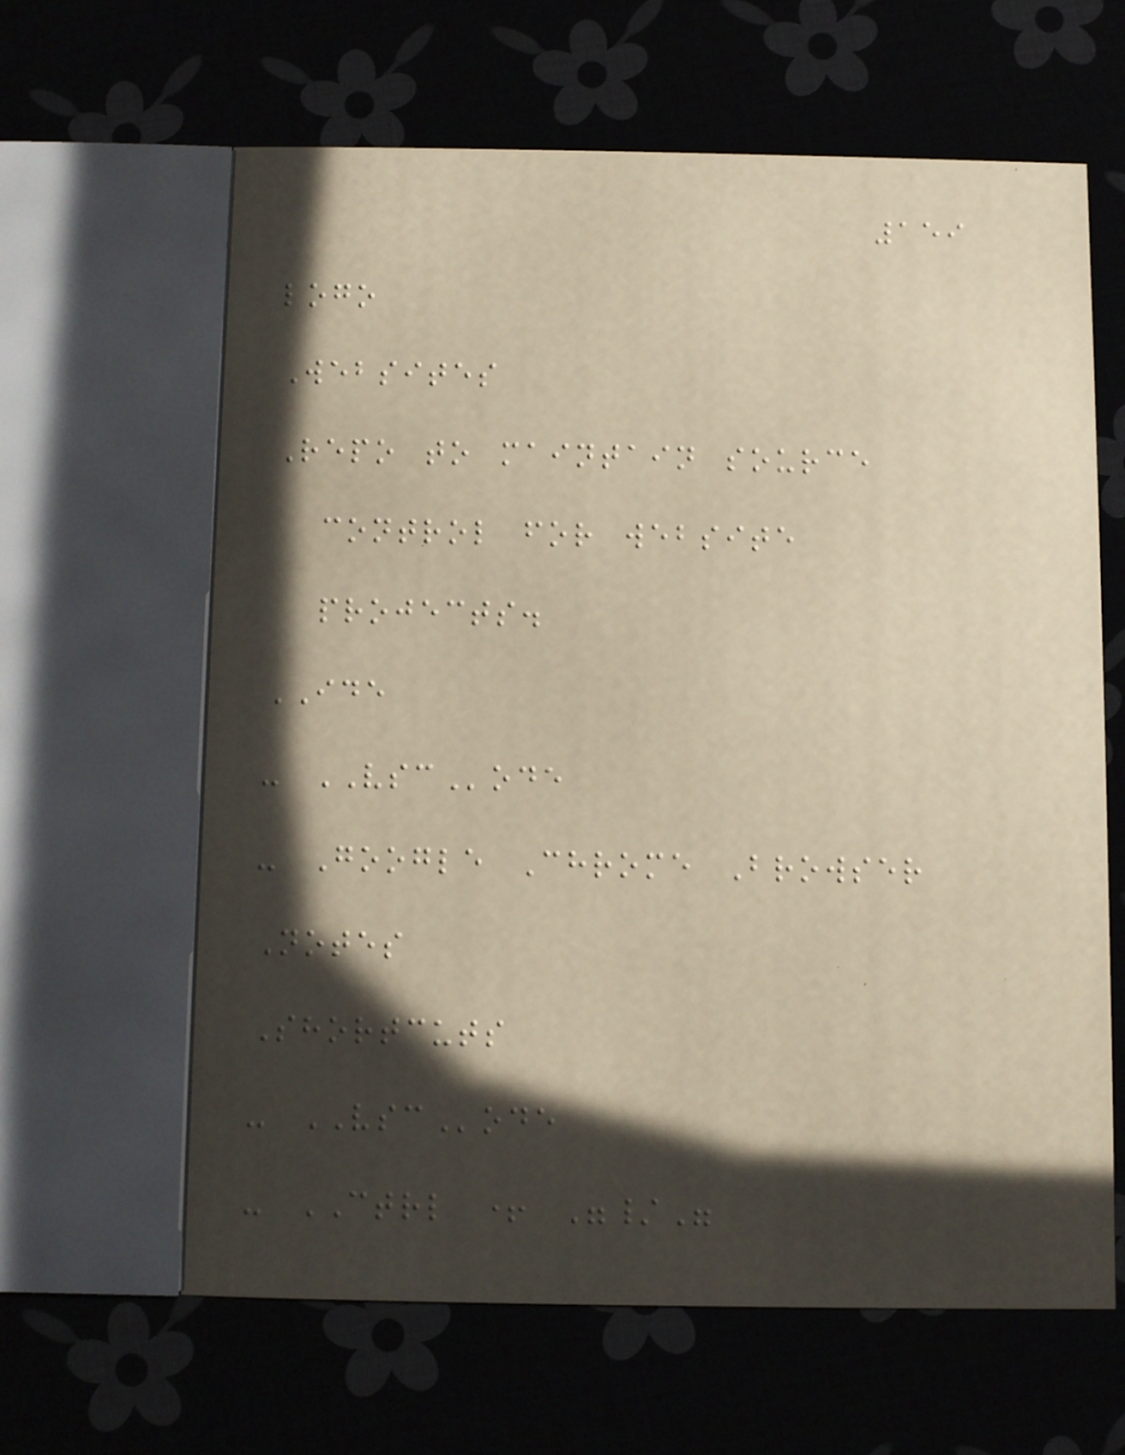159
logo
Websites
Repo to maintain source
control for website
projects.
IDE
- VSCode
- Google Chrome Browser
Notes
Shortcuts
- VSCode
- CTRL + "/"
